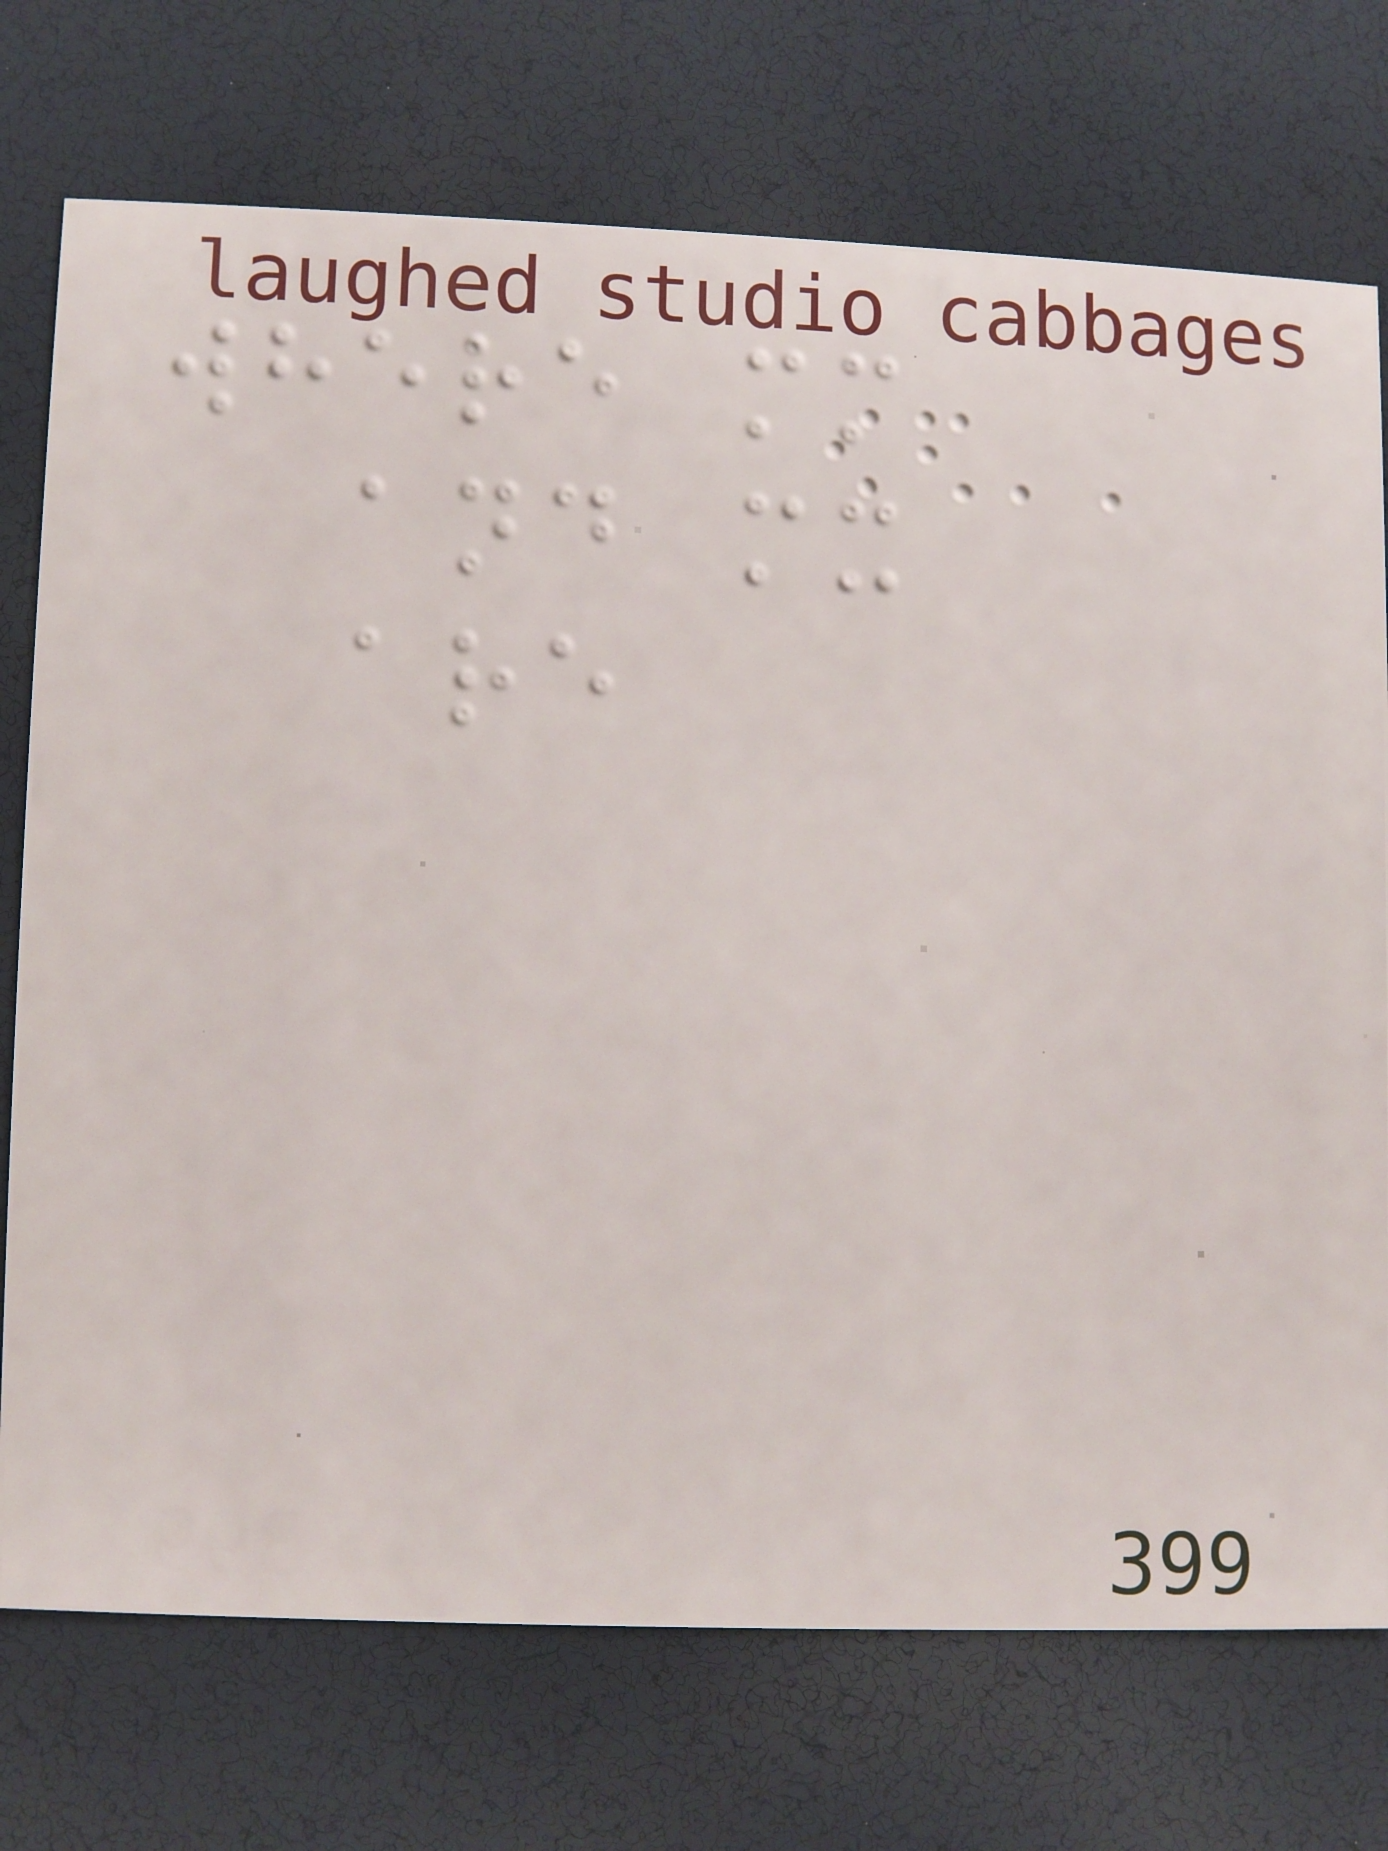where mm
and mx
are
